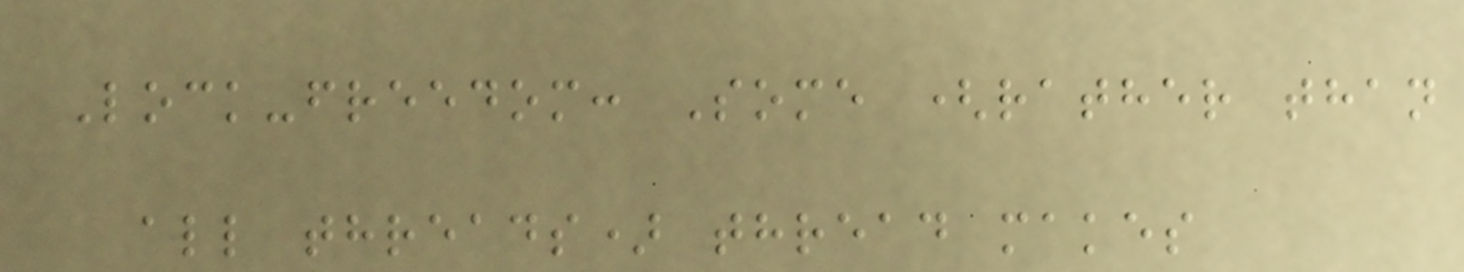Lock-freedom: Some (rather than
all threads) thread makes
